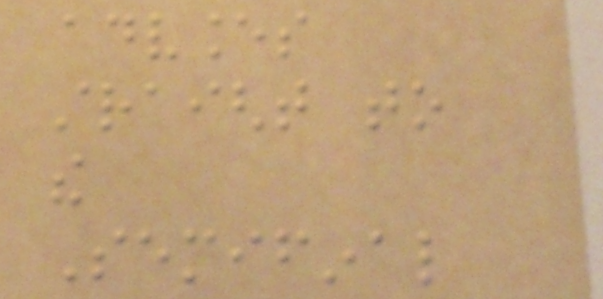advances
straight to
the
Semifinal
